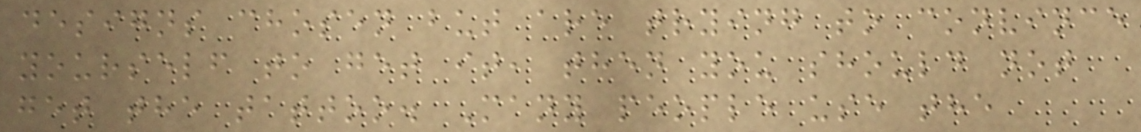designs chosen but are trying to convince
yourself to get it, then you should not
get the tattoo. Many people use the
